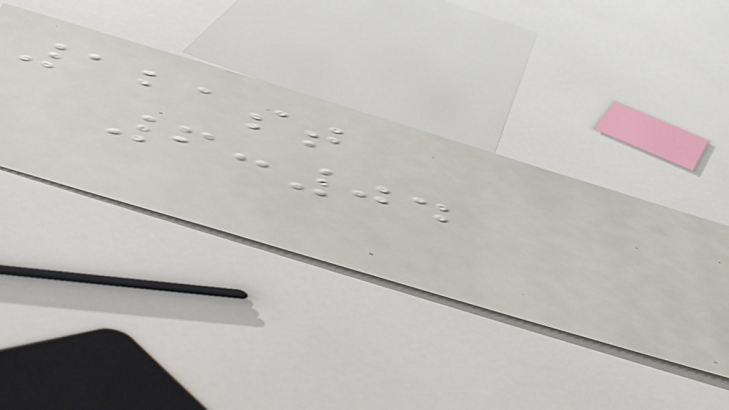121st
6:04
